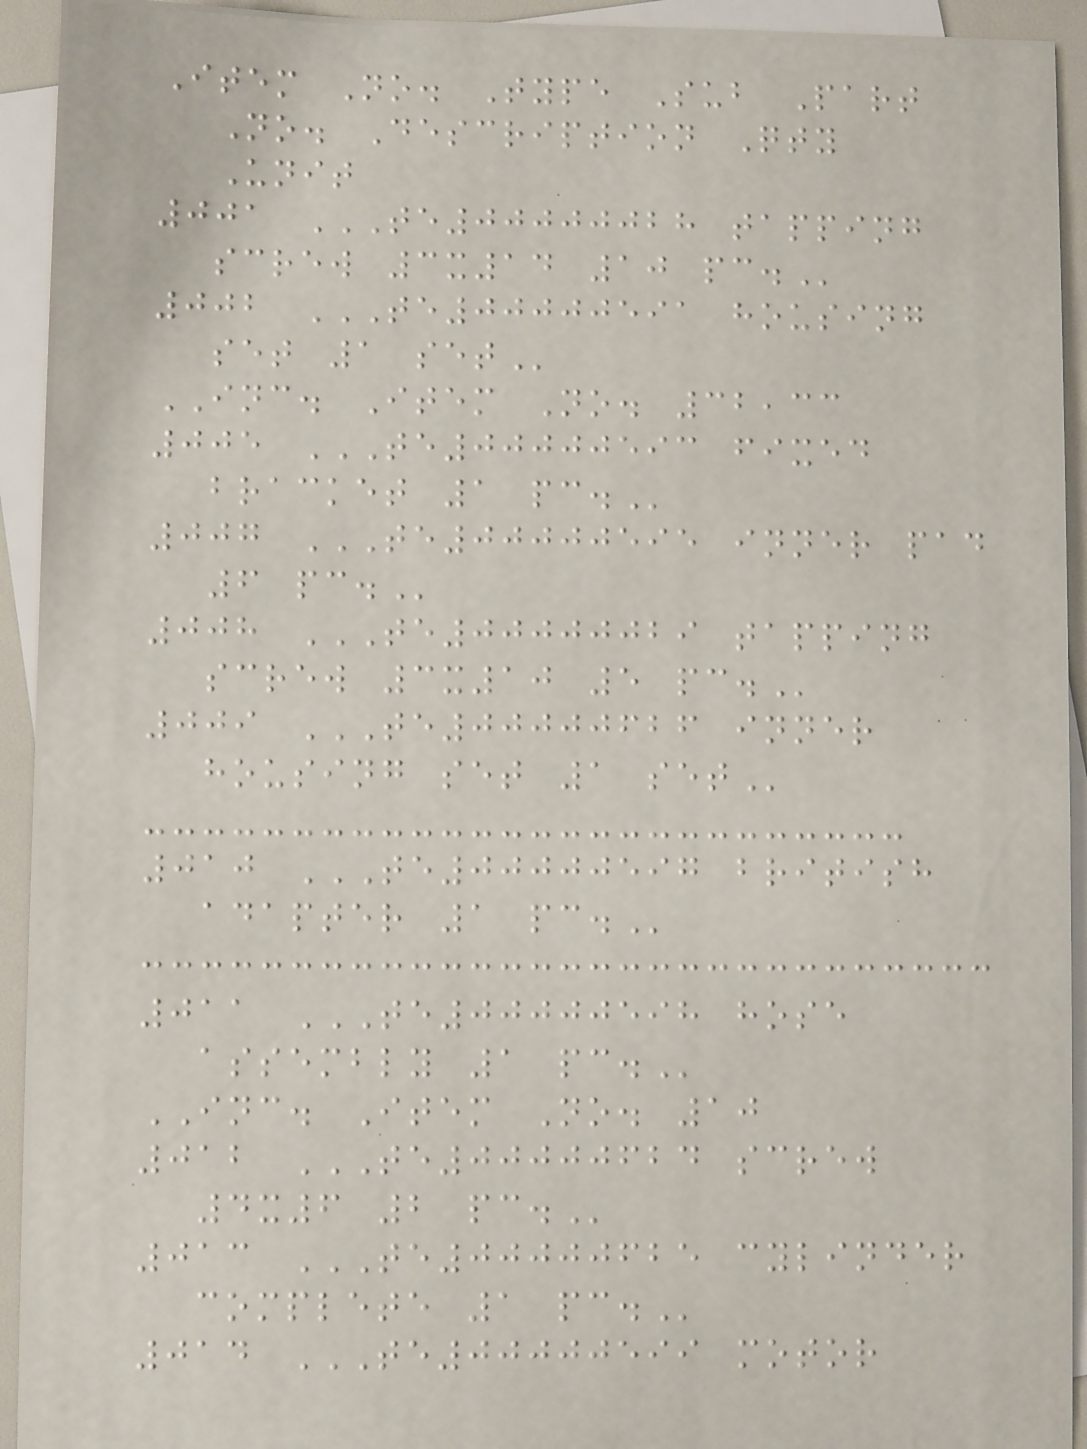Item No. Type Sub Part
No. Description Qty
Unit
001 TE00000028 TAPPING
SCREW 3X14 10 PC.
002 TE00000591 HOUSING
SET 1 SET
INC. Item No. 32,33
005 TE00000593 FIXED
BRACKET 1 PC.
007 TE00000595 INNER PAD
6 PC.
008 TE00000029 TAPPING
SCREW 3X10 5 PC.
009 TE00000626 INNER
HOUSING SET 1 SET
010 TE00000597 BRITISH
ADAPTER 1 PC.
011 TE00000598 HOSE
ASSEMBLY 1 PC.
INC. Item No. 10
012 TE00000624 SCREW
4X6 2 PC.
013 TE00000625 CYLINDER
COMPLETE 1 PC.
014 TE00000599 MOTOR
